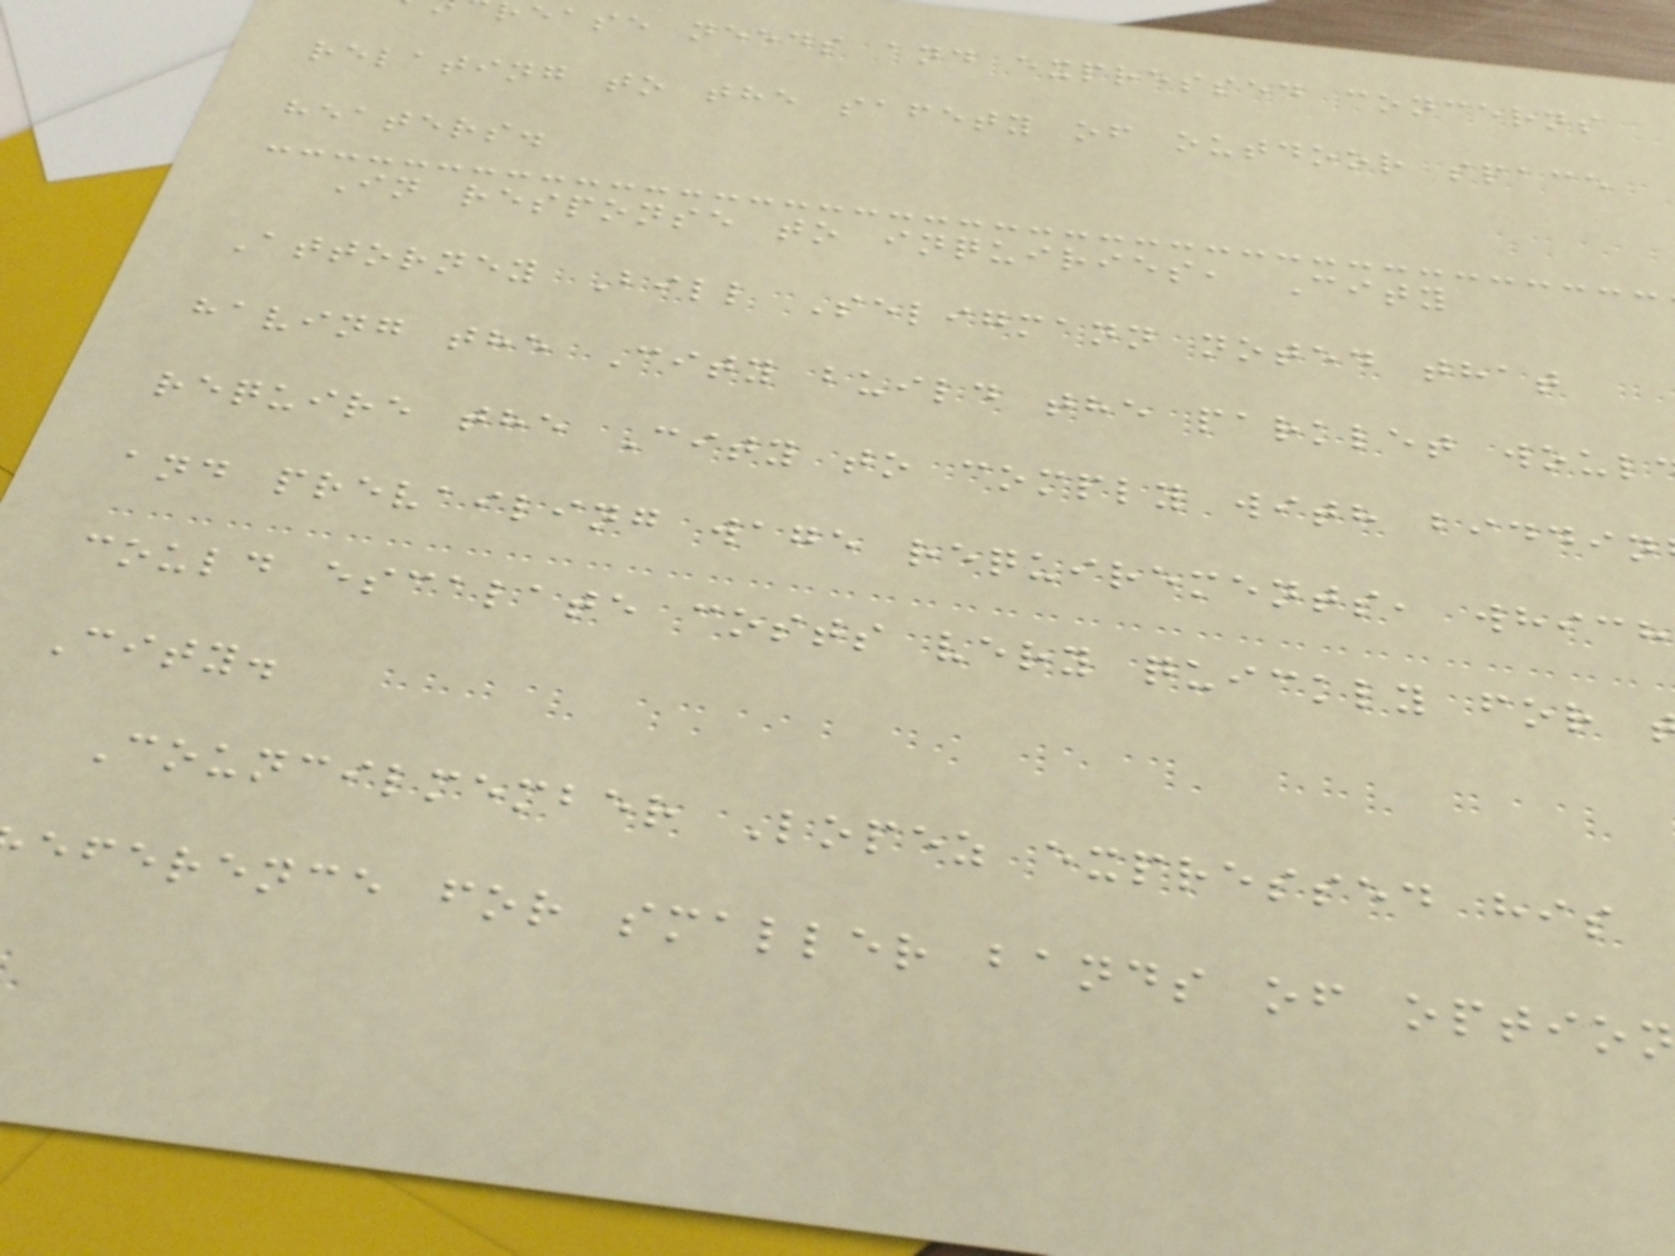ease needs and expressed concerns
relating to the safety of outdoor space
heaters.
In response to inquiries, City
Attorney Bill Seligmann noted that
having the City build the parklet woul
require the City to comply with biddin
and prevailing wage requirements, which
could escalate costs very quickly for
City.
Councilmember Lopez expressed his
eference for smaller bands of option
